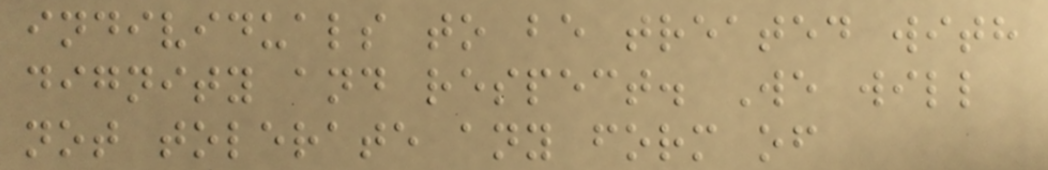individuals to be treated with
dignity and respect. We will
not tolerate any form of
